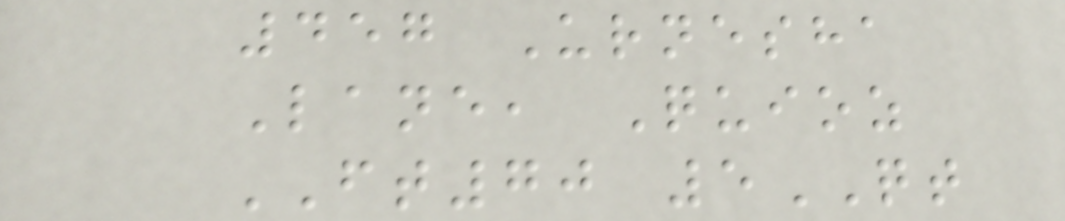457 Urnesha
Lane, Quioz
FT70 5QT
